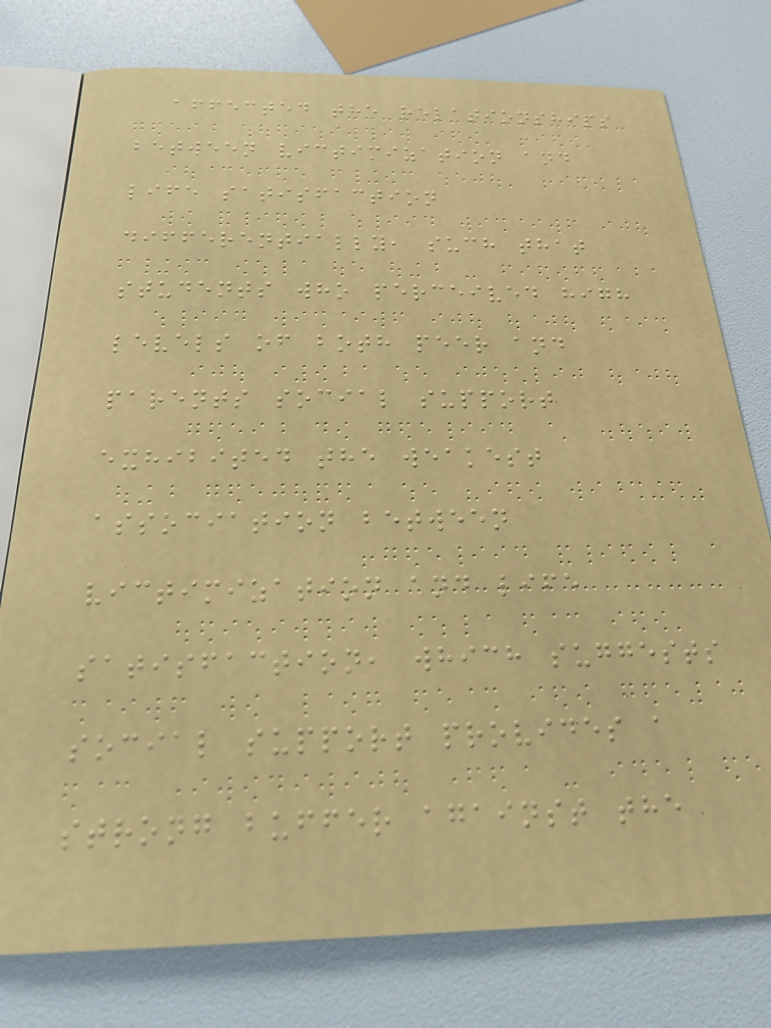affected the relationships
between victimization and
life satisfaction
differentially, such that
students who perceived high
levels of both peer and
parents social support
exhibited the weakest
association between
victimization and life
satisfaction, which suggests
social support provides a
strong buffer against the
